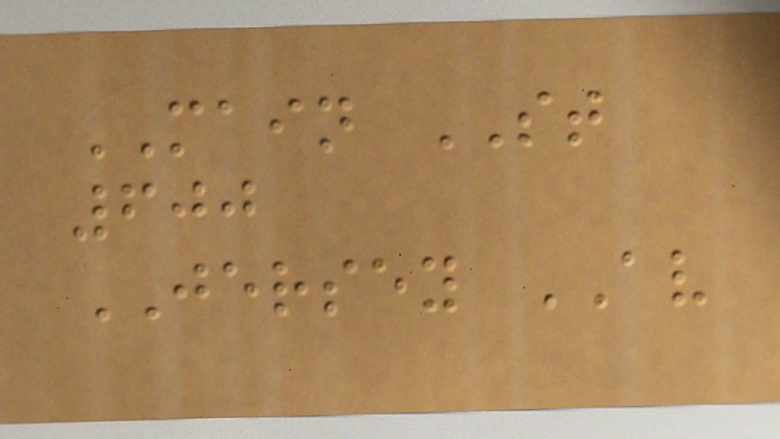MAIN ST
600
JERSEY AV
